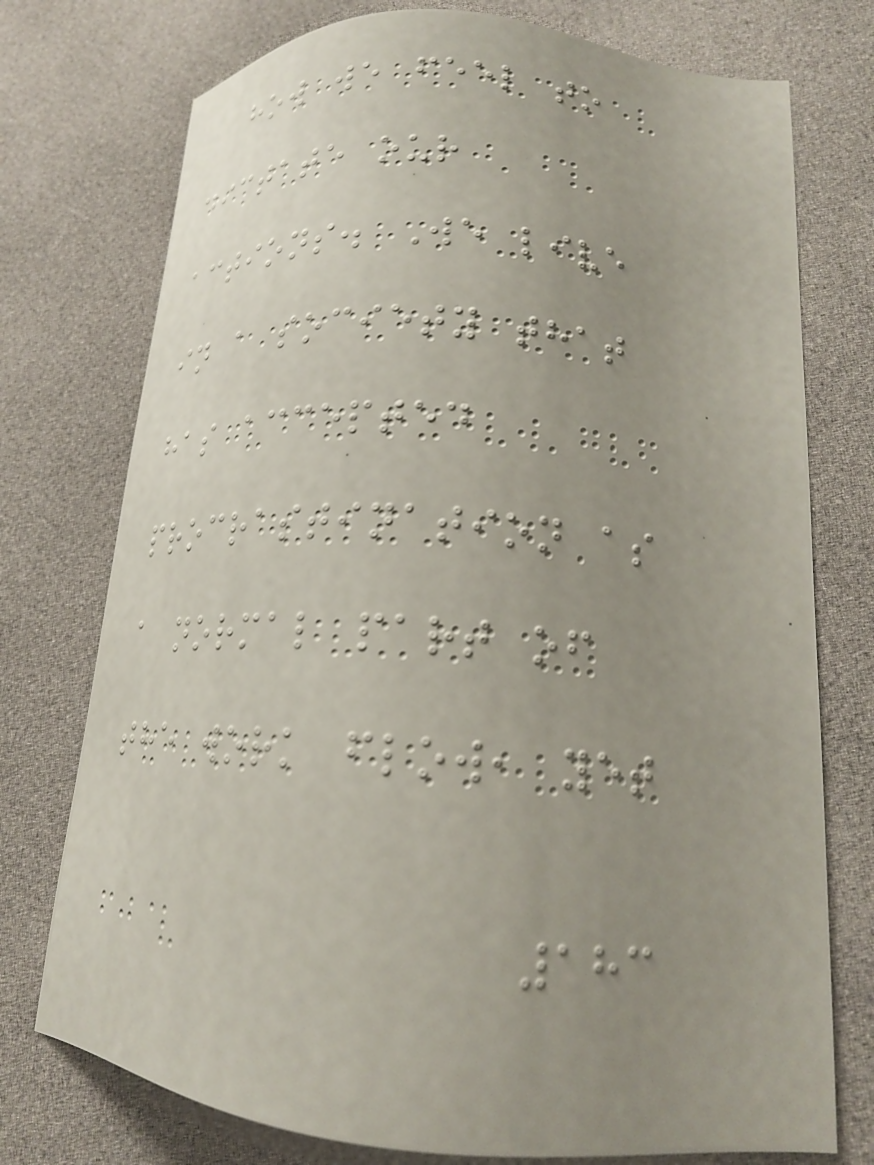how we feel to
dictate our
actions. We live
in a society that
has accepted
procrastination as
a normal part of
the work flow, yet
183
